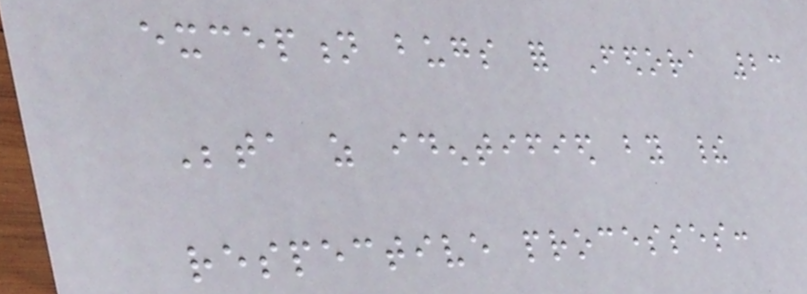exception bugs for Fedora 23
Beta as identified by their
respective processes:
